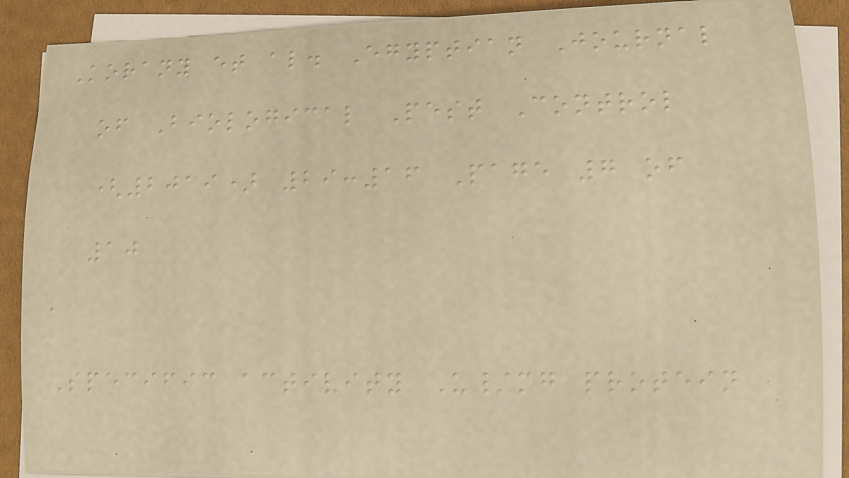Korany et al. Egyptian Journal
of Biological Pest Control
(2019) 29:16 Page 7 of
10
a
Specific activity U/mg protein
